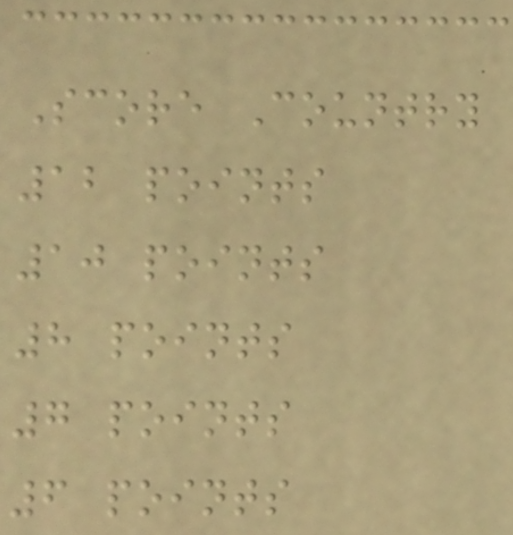Score Country
12 points
10 points
8 points
7 points
6 points
